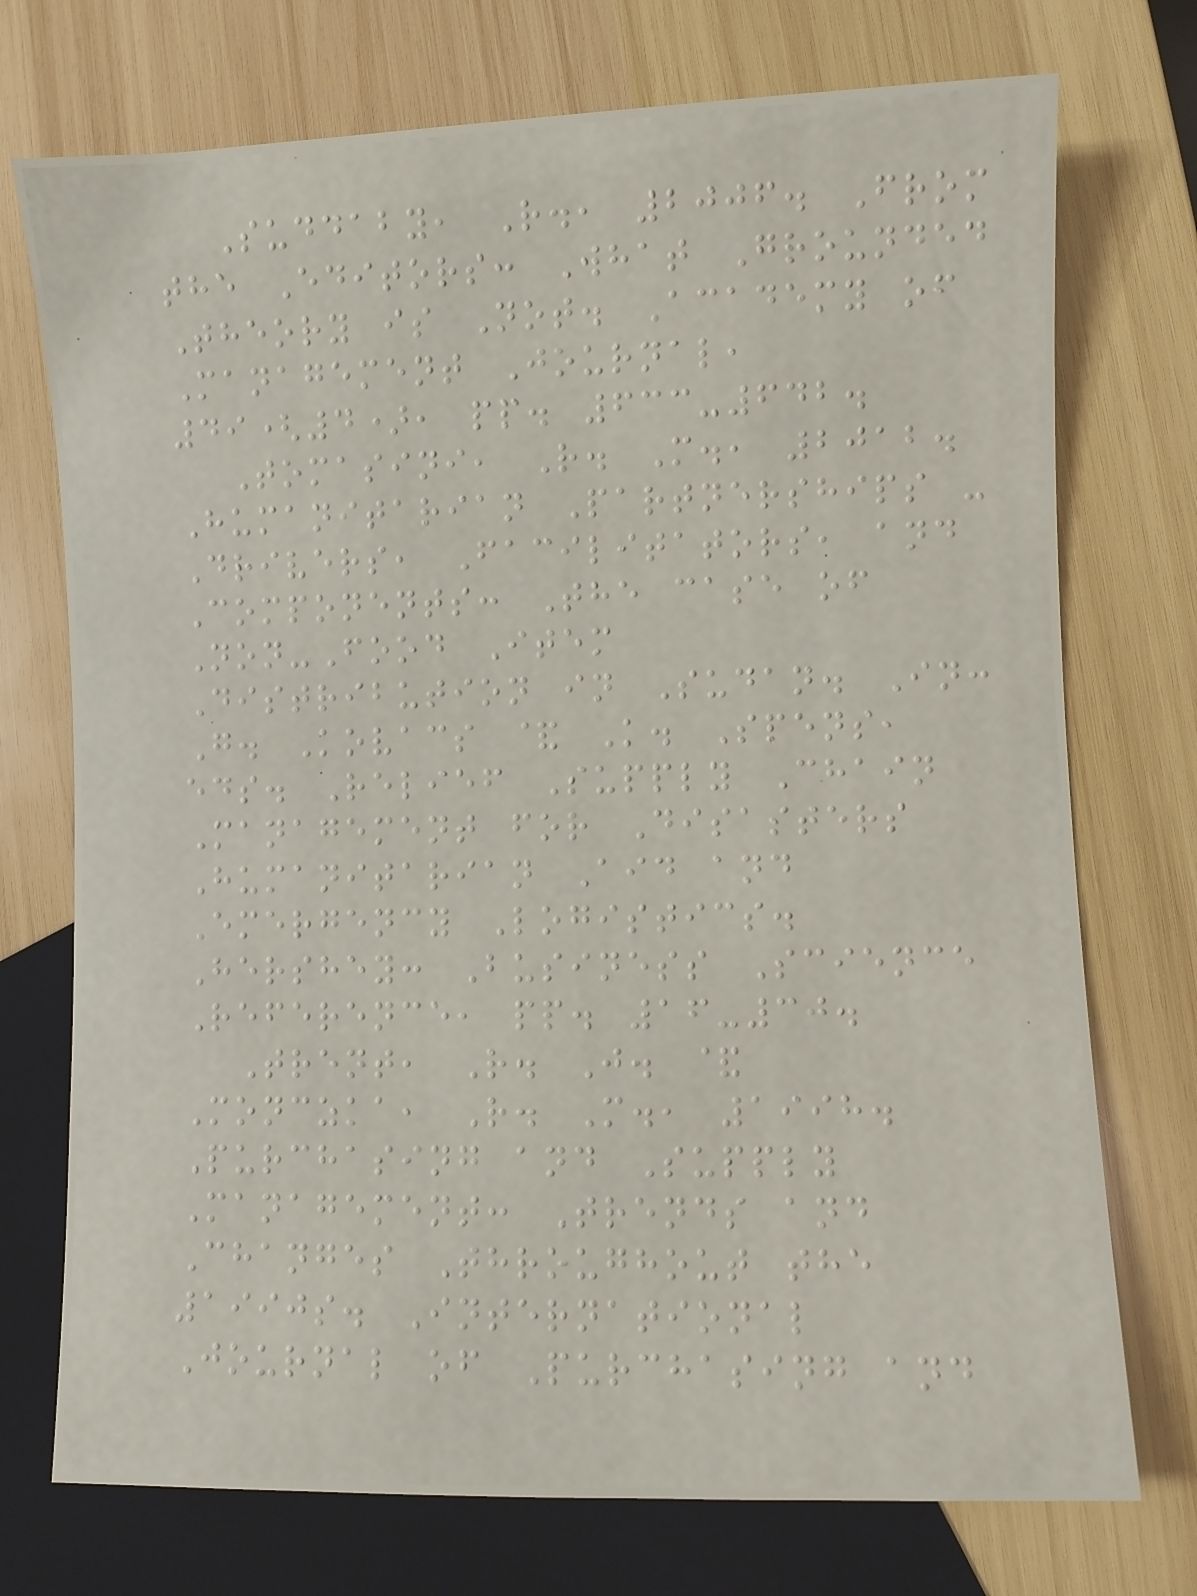Suddaby, R., 2006. From
the Editors: What Grounded
Theory is Not. Academy of
Management Journal,
49(4), pp. 633-642.
Tomasini, R. M., 2012.
Humanitarian Partnerships -
Drivers, Facilitators, and
Components: The case of
Non-Food Item
Distribution in Sudan. In:
G. Kovacs & K. Spens,
eds. Relief Supply Chain
Management for Disasters
Humanitarian Aid and
Emergency Logistics.
Hershey: Business Science
Reference, pp. 16-30.
Trent, R. J. &
Monczka, R. M., 1998.
Purchasing and Supply
Management: Trends and
Changes Throughout the
1990s. International
Journal of Purchasing and
